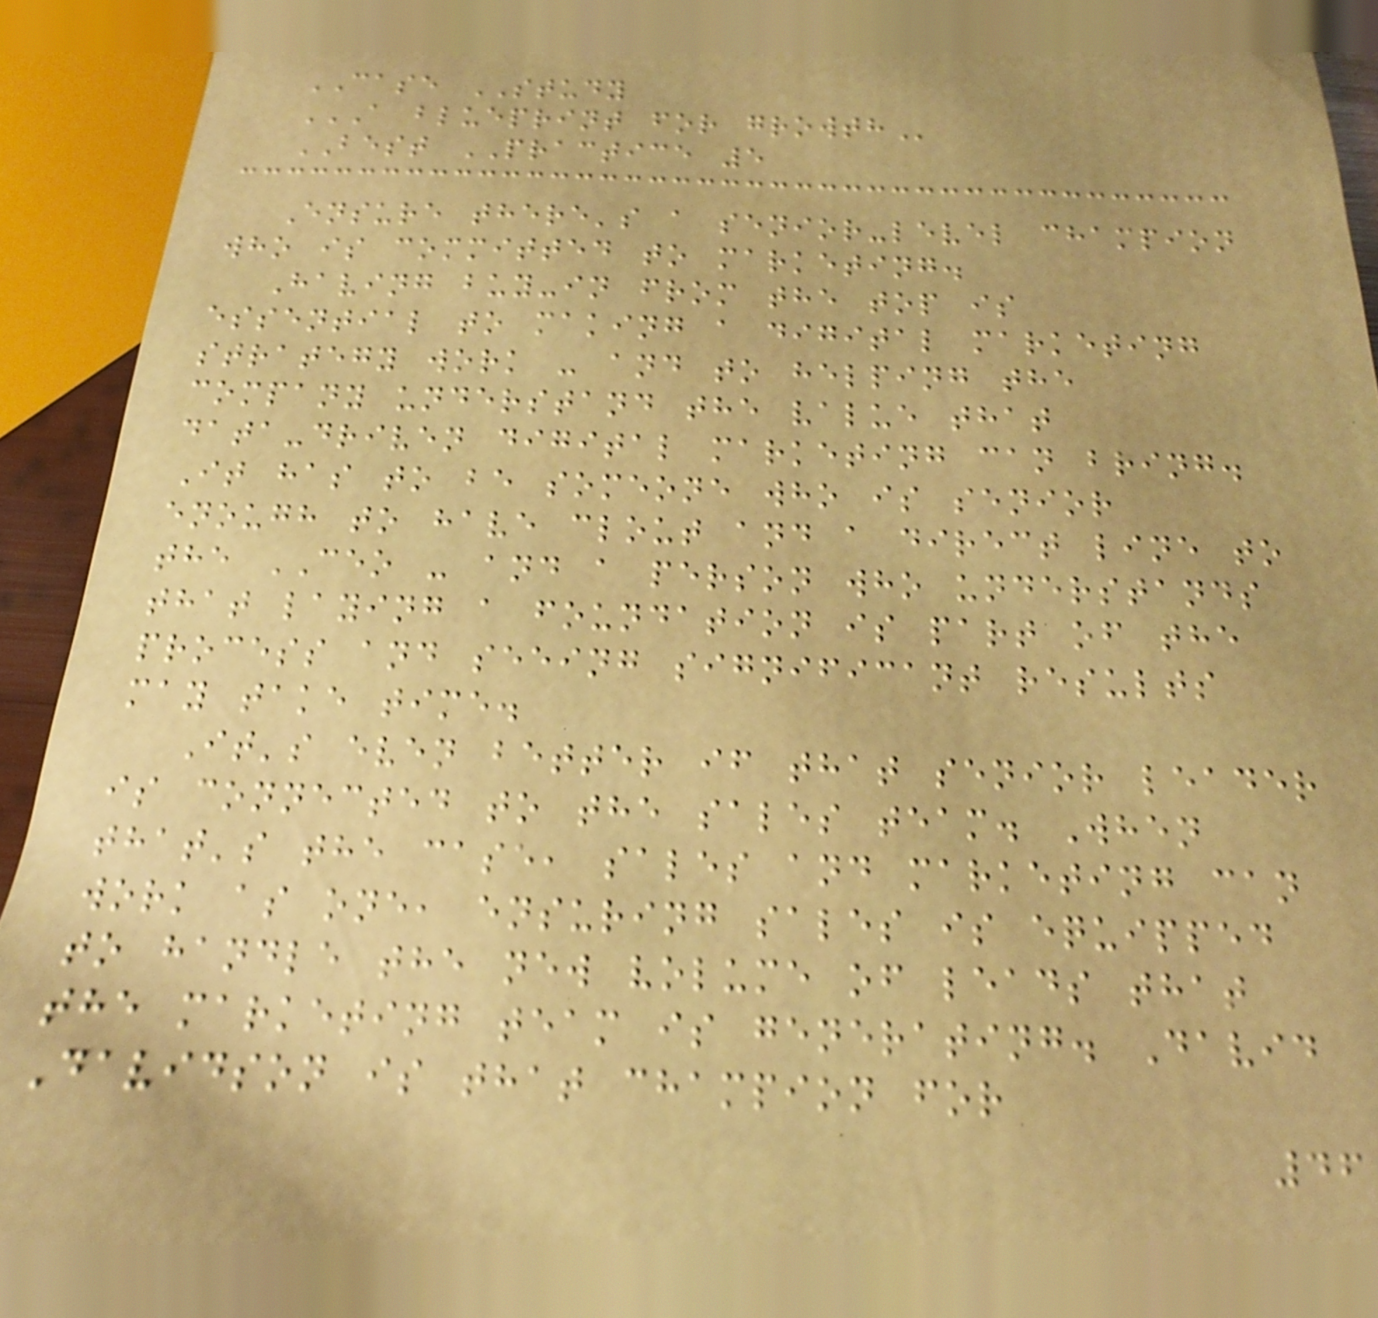CASE STUDY
A BLUEPRINT FOR GROWTH
BEST PRACTICE 5
Ensure there's a senior-level champion
who is committed to marketing.
Having buy-in from the top is
essential to making a digital marketing
strategy work - and to helping the
company understand the value that
data-driven digital marketing can bring.
It has to be someone who is senior
enough to have clout and a direct line to
the CEO - and a person who understands
that laying a foundation is part of the
process and seeing significant results
may take time.
It's even better if that senior leader
is connected to the sales team. When
that's the case, sales and marketing can
work as one, ensuring sales is equipped
to handle the new volume of leads that
the marketing team is generating. David
Davidson is that champion for
46
